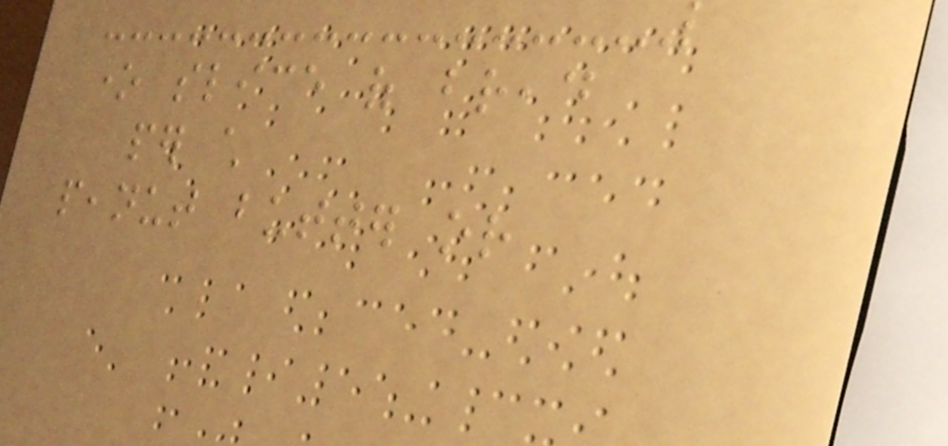one slice of bread
per child
peanut butter or
